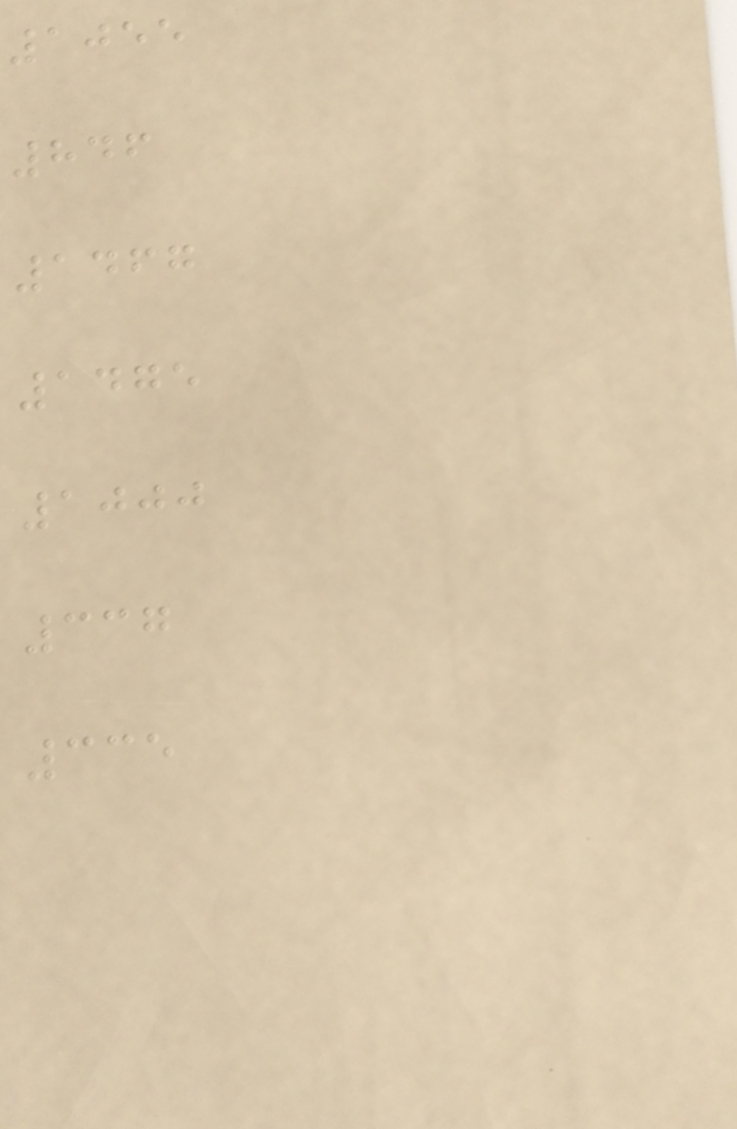1055
846
1467
1475
1000
337
335
